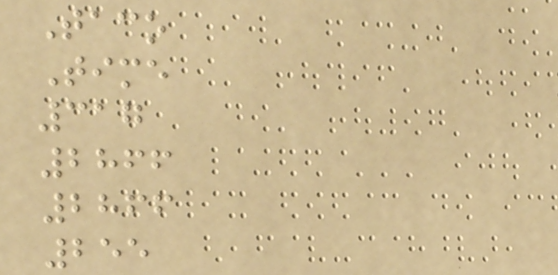Taco
Time
317
2866
2866
255
